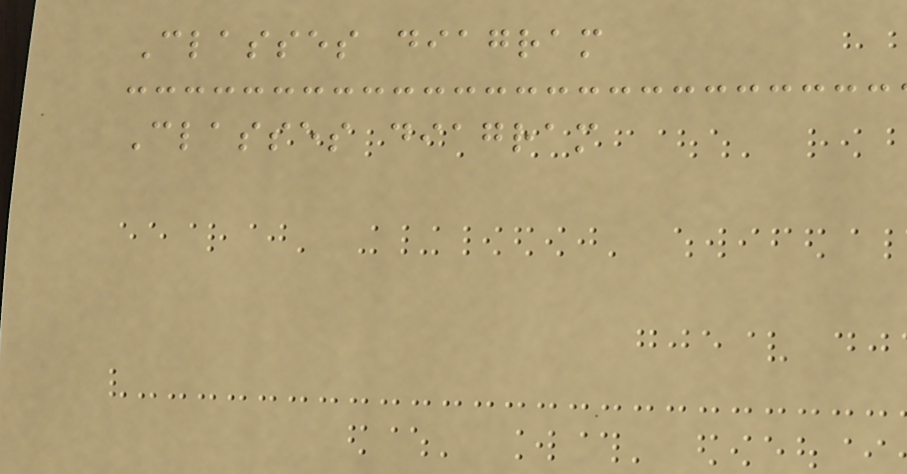Classes diagram
Classes diagram
